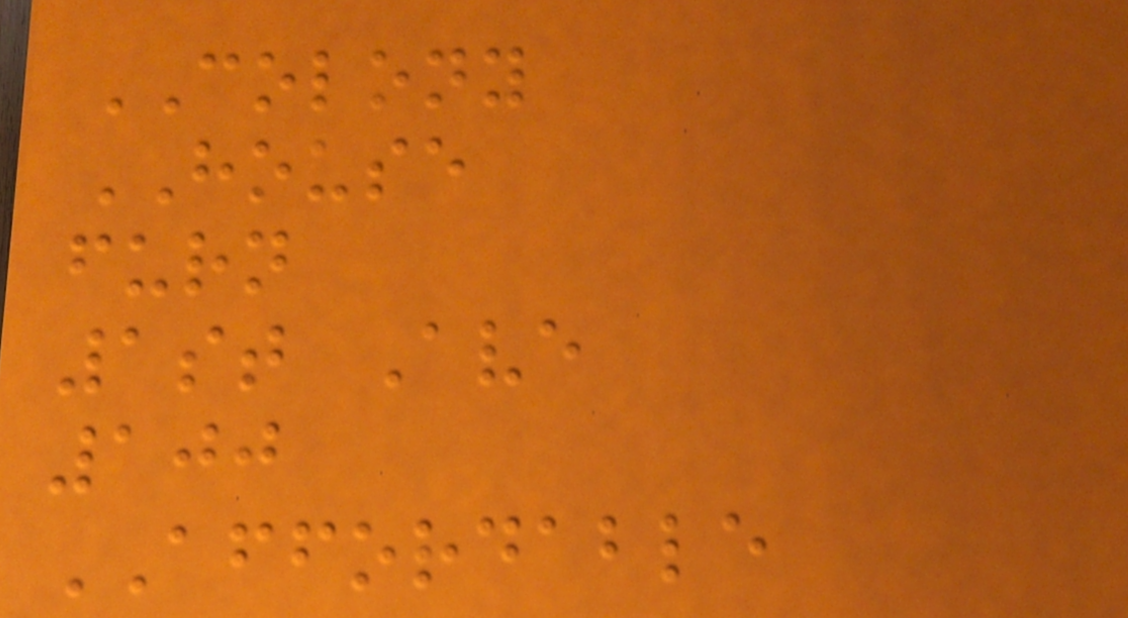COLONY
HOUSE
furn
1st Ave
100
AFFORDABLE
